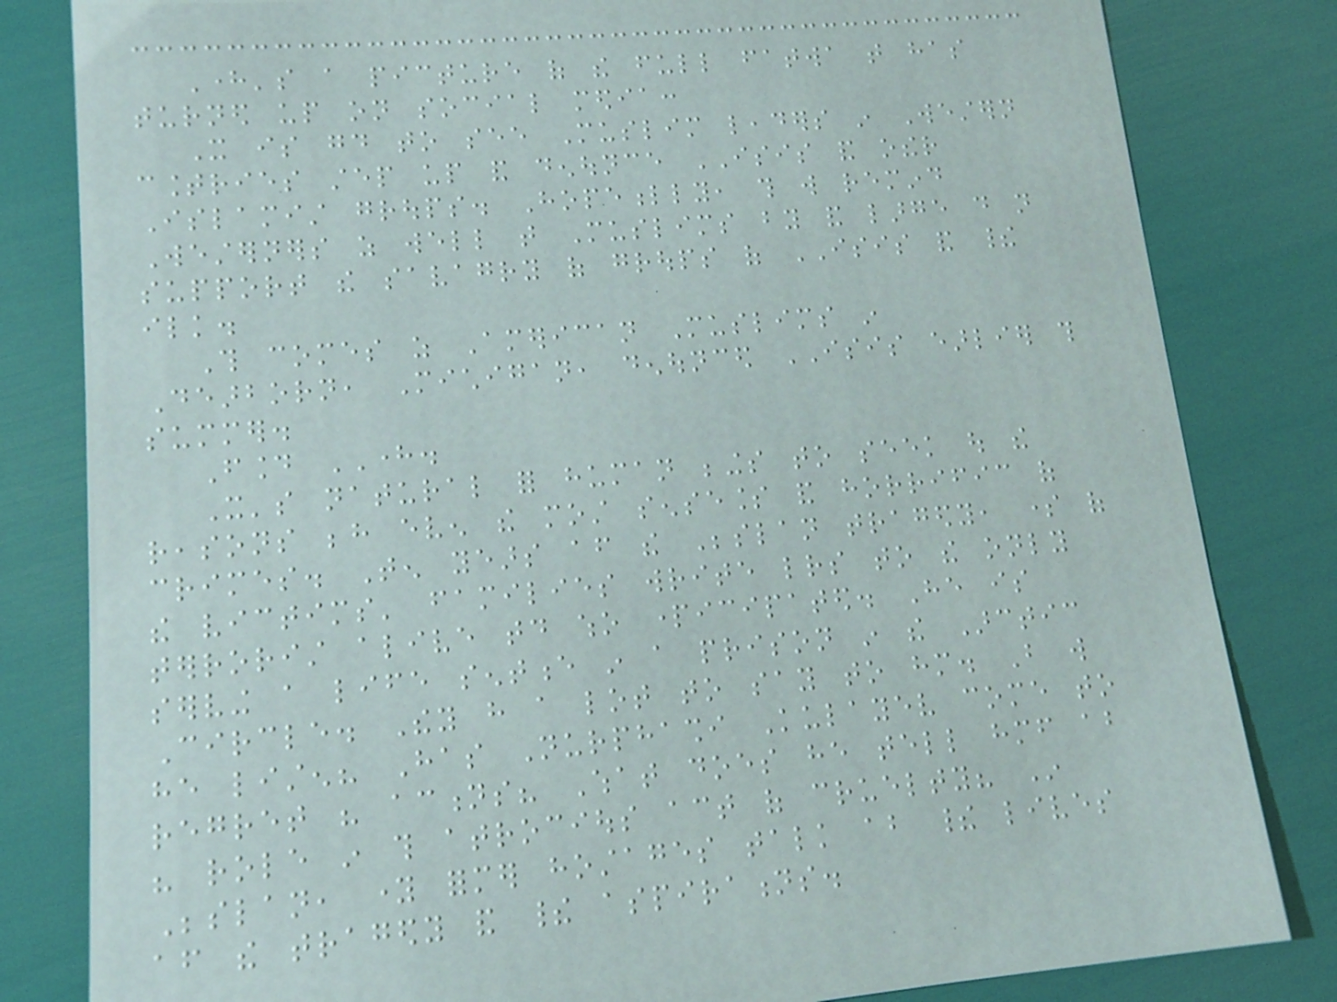Here's a picture of the full fatwa that has
turned up on social media:
It is good to see Muslim leaders in Western
countries step up and denounce ISIS and other
Islamist groups. Hopefully, this will remind
Westerners as well that Muslims by and large do not
support the savagry of groups of ISIS and their
ilk.
This comes as American Muslims in
Dearborn, Michigan, denounced ISIS earlier this
summer.
Found HERE.
It's natural for human beings to seek out the
reasons behind even the most senseless and horrific of
crimes. Ten years after the Beslan tragedy, some of
the victims' families write letters to the only
terrorist alive today who participated. He is
serving a life sentence in a prison in the Arctic
Circle. They have a lot to say to him. But will
he listen? Has Nurphashi Kulayev come to
regret his actions? What does he tell himself about
his role in this atrocious act of cruelty? In
Beslan, young former hostages talk about their lives
after the tragedy and their aspirations.
